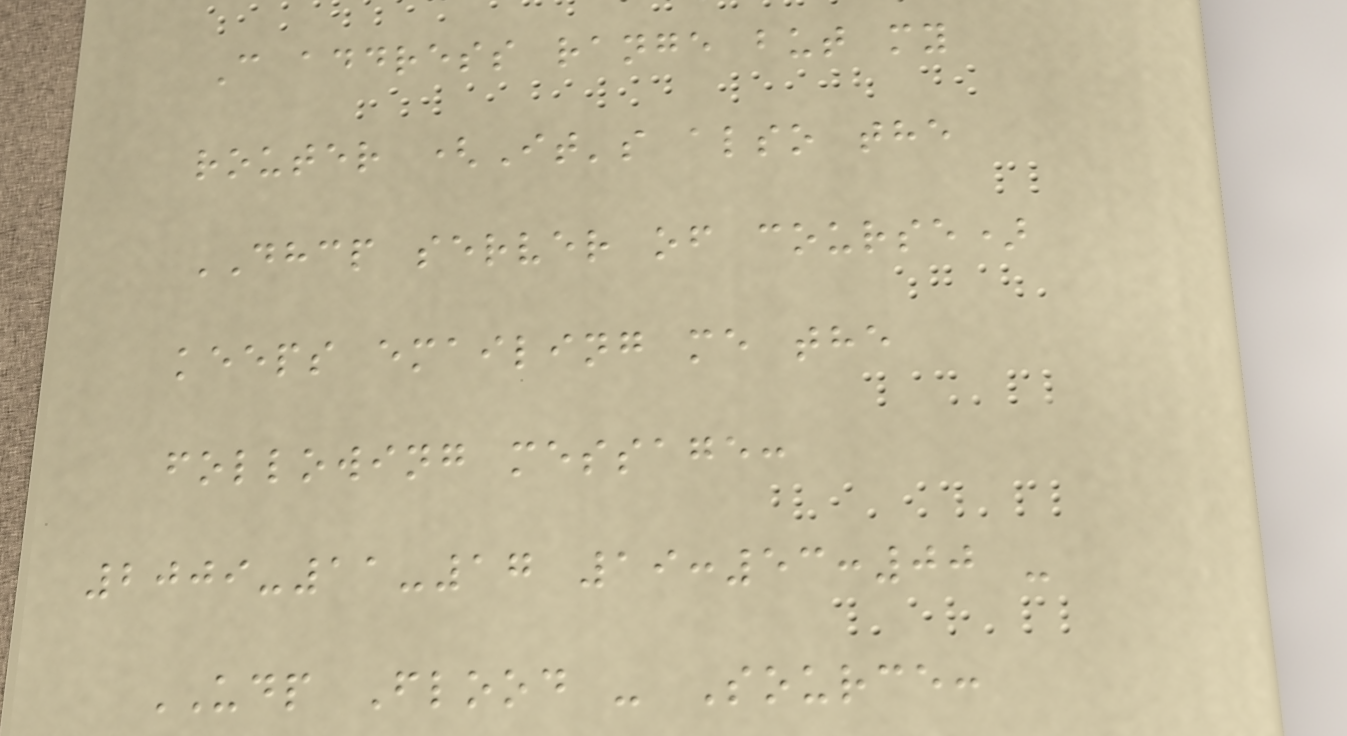C address range but my
router (It's also the
DHCP server of course)
keeps emailing me the
following message:
2009-11-17 19:53:00 -
UDP Flood - Source:
